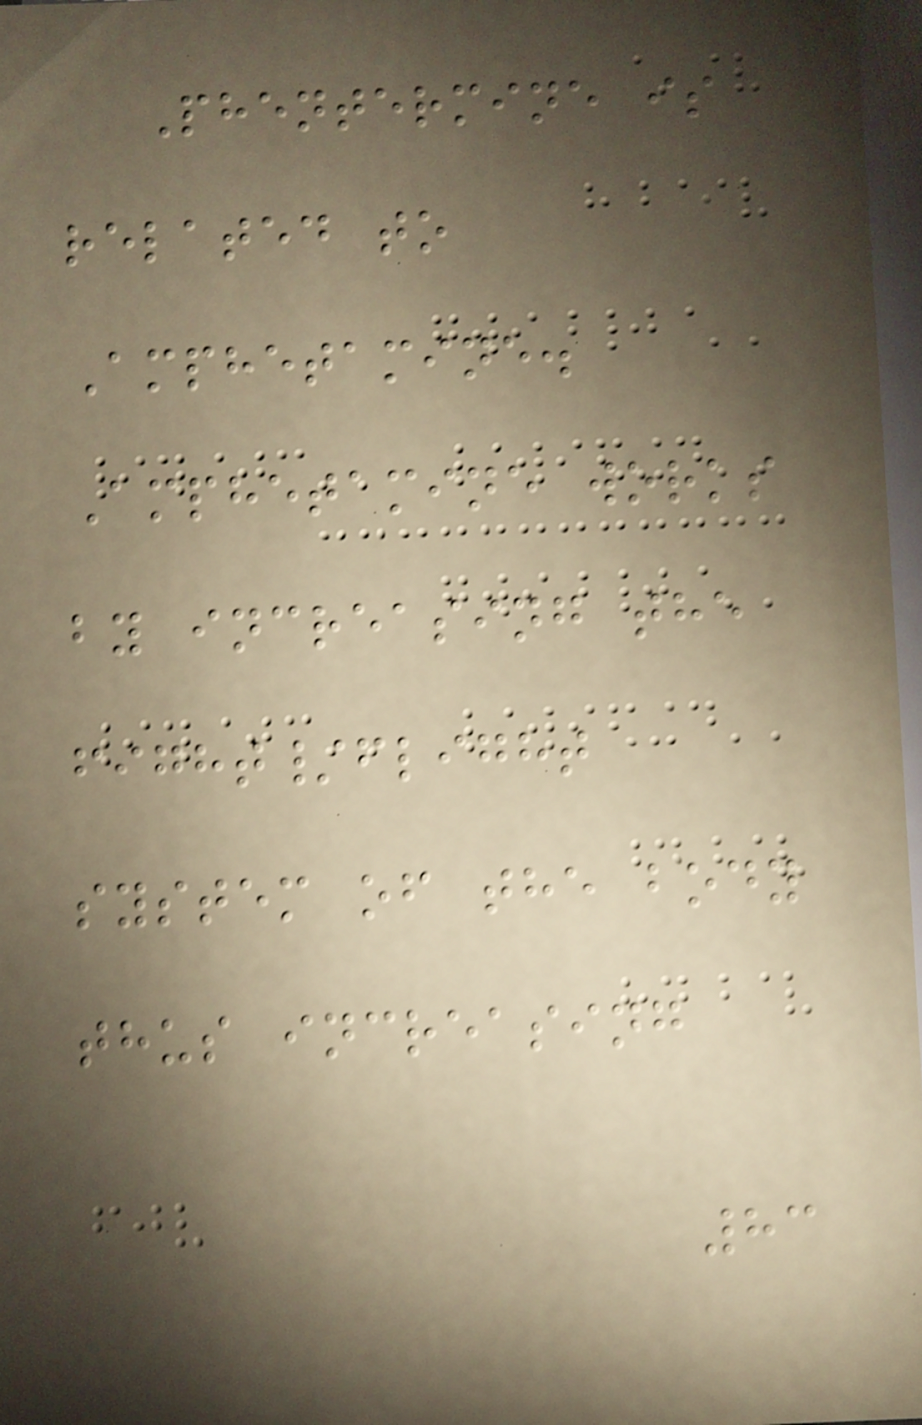Phentermine is
related to
Amphetamine.
Amphetamine works
by increasing the
fight/flight
system of the body
thus increasing
83
